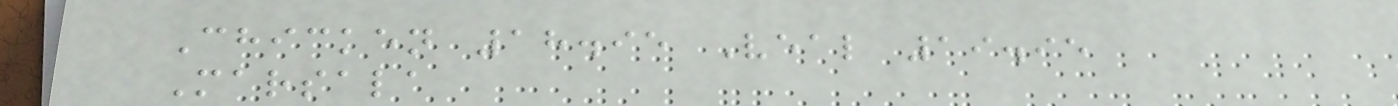Chicken 18.95 Veal 19.95
Marsala
